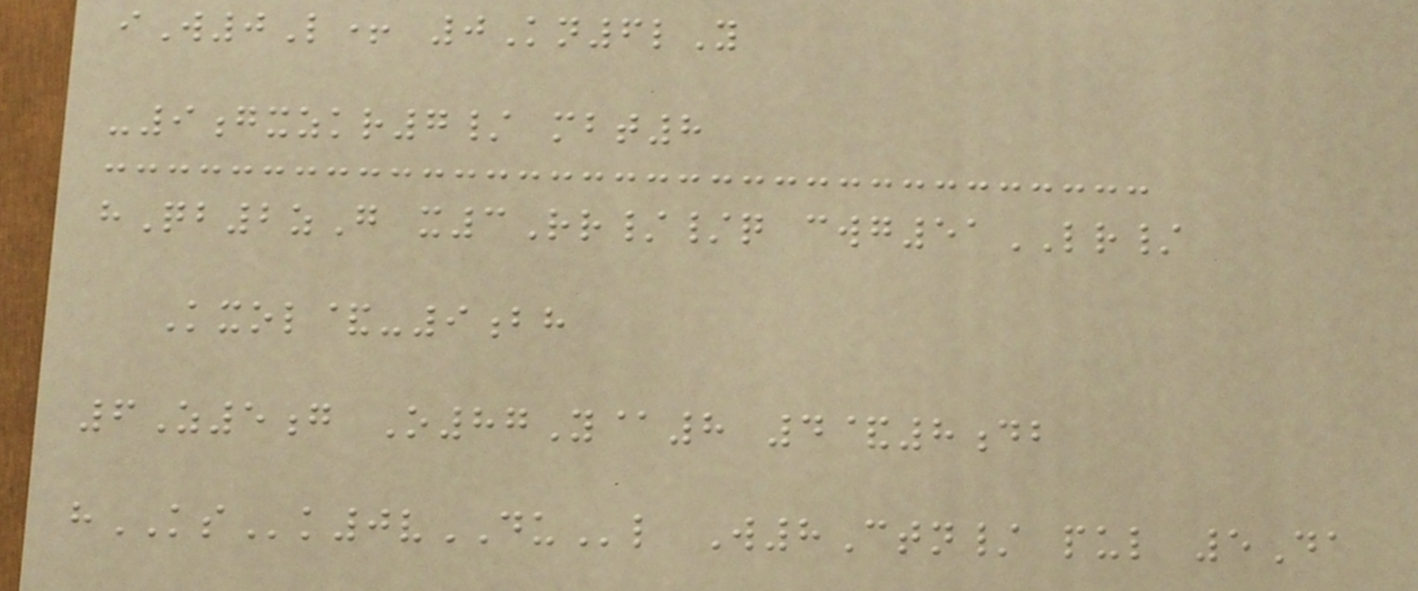iW0L+ 0Kn6lY
-9gxzkr7/ mbt8
hQb2zG x3Rr//q cwg51LR/
Kxol&-9bh
6Z5g O87Y@8 4&8db
hKSk0vDUl W8Ctn/ pul 5Da
